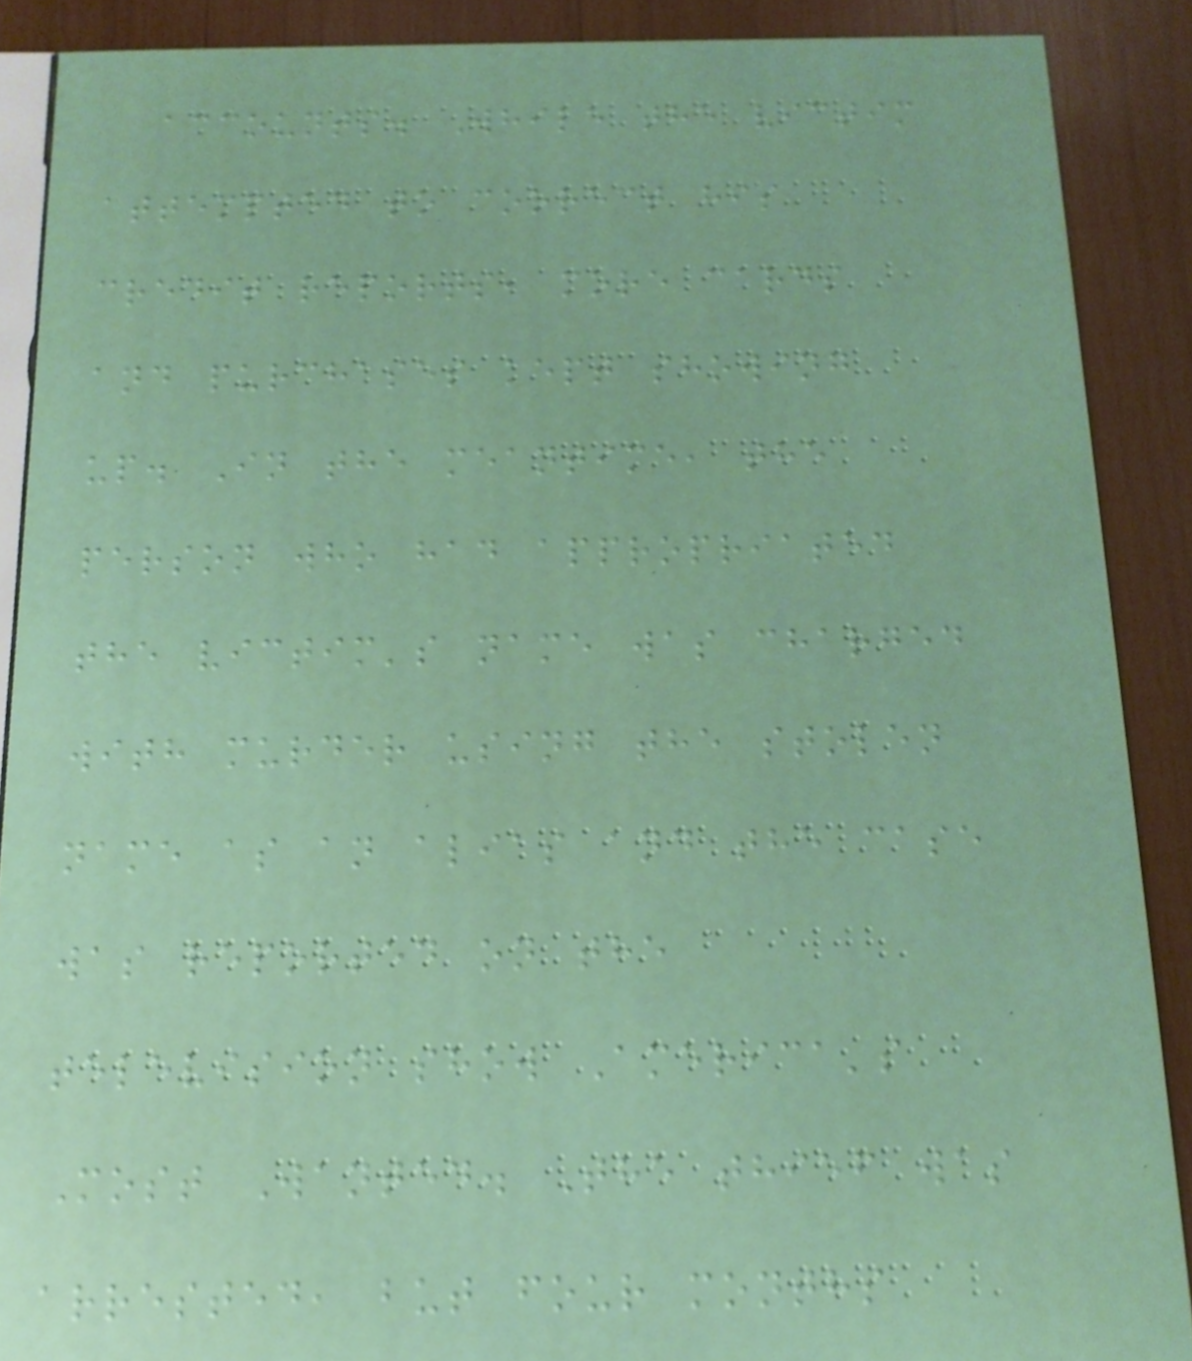accounts. While the victim
attempted to correct his
credit reports, more cards
and purchases kept showing
up. In the meantime, the
person who had appropriated
the victim's name was charged
with murder using the stolen
name as an alias and the case
was reported on the
television show America's
Most Wanted. The thief was
arrested, but four months
